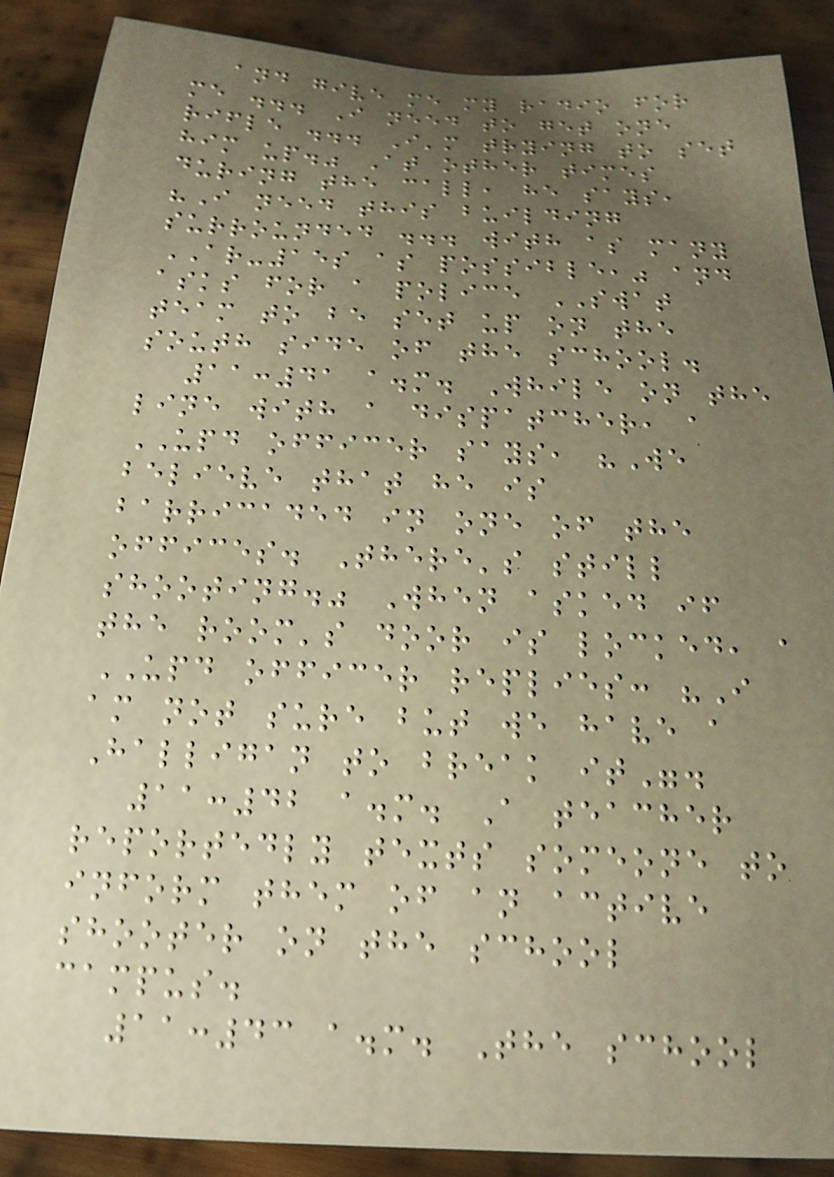and give me my radio for
me ... I need to get one
rifle ... I'm trying to set
him up." At other times
during the call, he says,
"I need this building
surrounded ... with as many
AR-15s as possible," and
asks for a police SWAT
team to be set up on the
south side of the school.
11:41 a.m. While on the
line with a dispatcher, a
UPD officer says, "We
believe that he is
barricaded in one of the
offices. There's still
shooting." When asked if
the room's door is locked, a
UPD officer replies: "I
am not sure but we have a
Halligan to break it".
11:42 a.m. A teacher
reportedly texts someone to
inform them of an active
shooter on the school
campus.
11:43 a.m. The school
